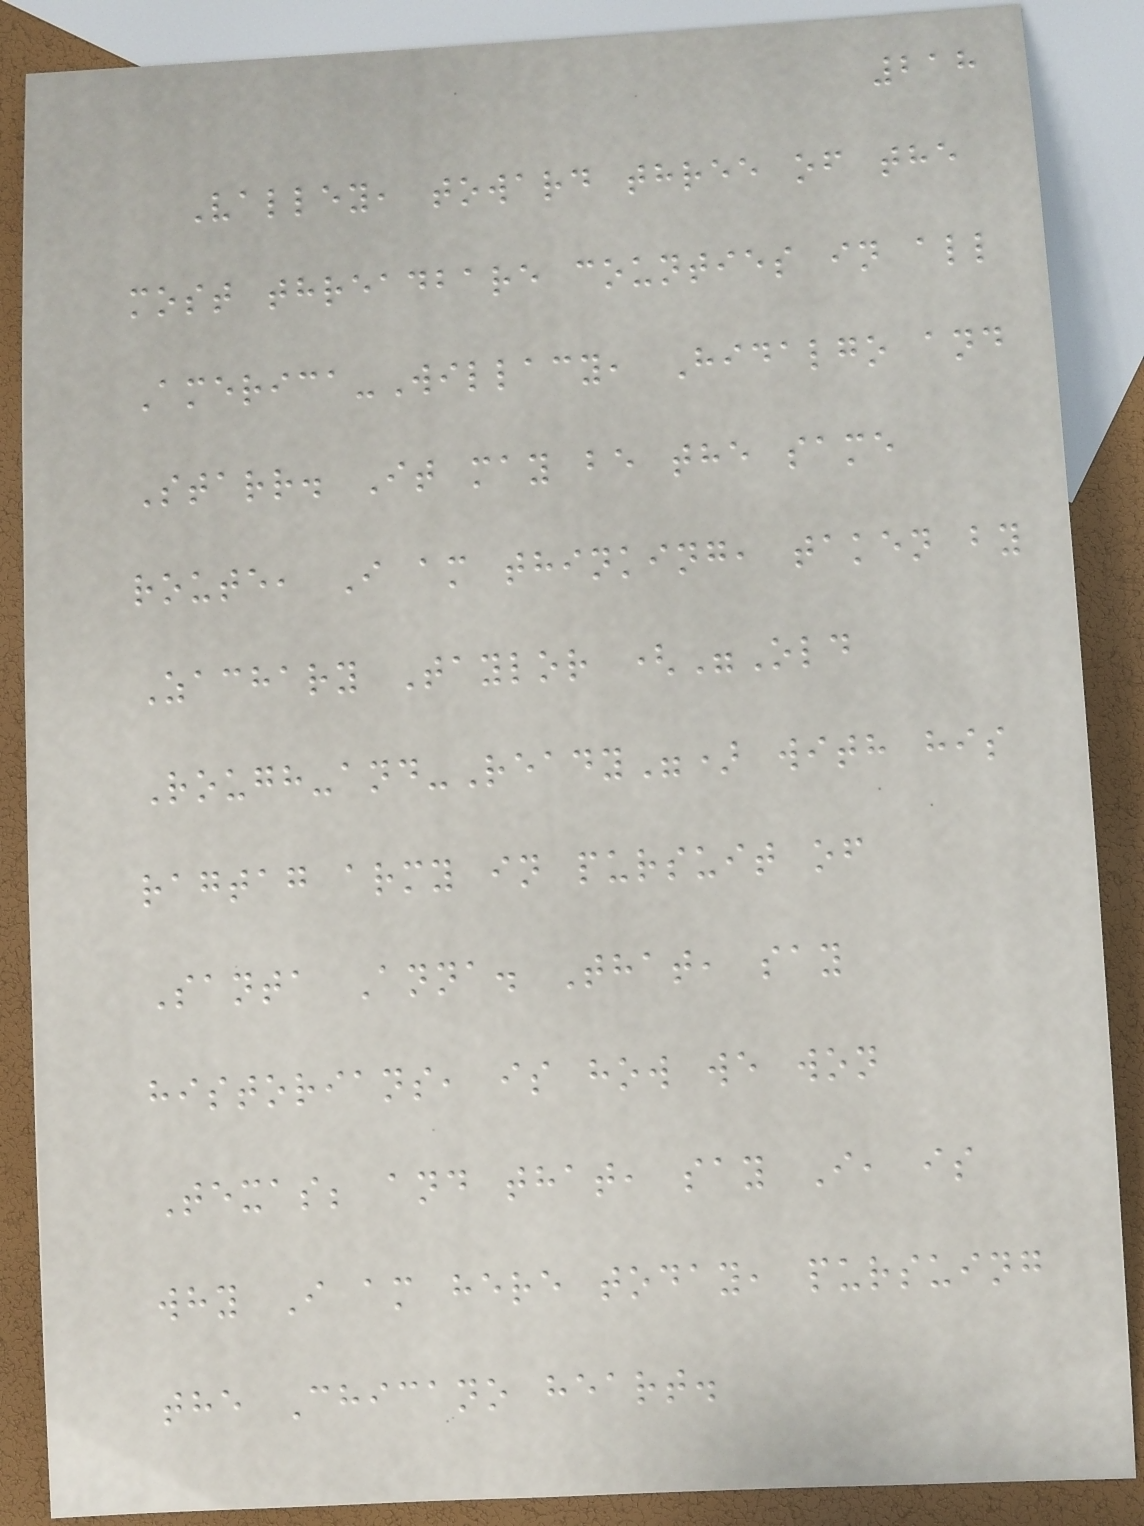218
Valley, toward three of the
most threadbare counties in all
America-Willacy, Hidalgo and
Starr. It may be the same
route, I am thinking, taken by
Zachary Taylor ("Old
Rough-and-Ready") with his
ragtag army in pursuit of
Santa Anna. That, say
historians, is how we won
Texas; and that, say I, is
why I am here today, pursuing
the Chicano heart.
